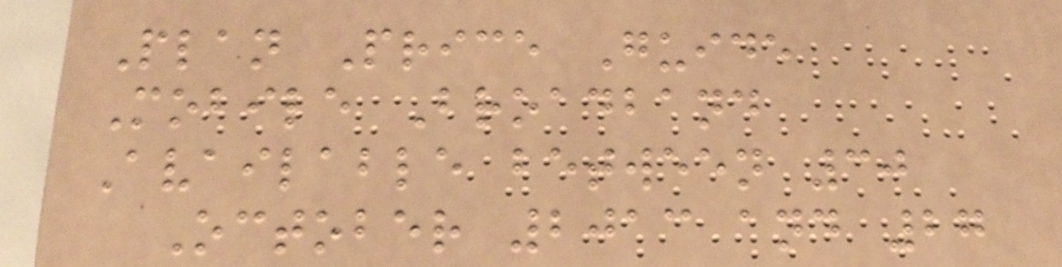Plan Price Guide
Mobile Broadband
Available between 30
October 2013 and 27
